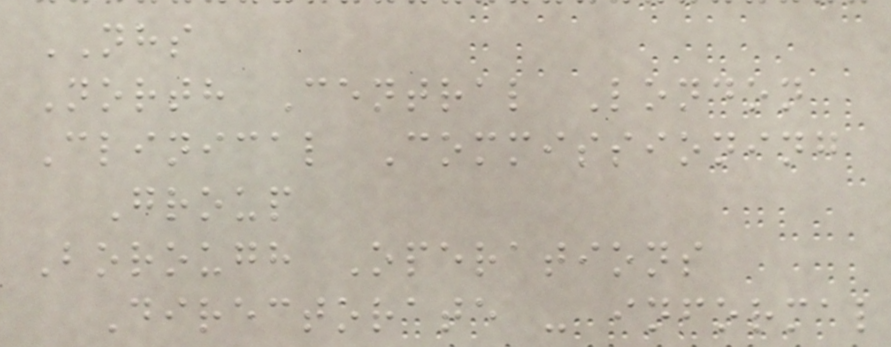NHS
North Central London
Clinical Commissioning
Group
Borough Operations
Directorate - informal
